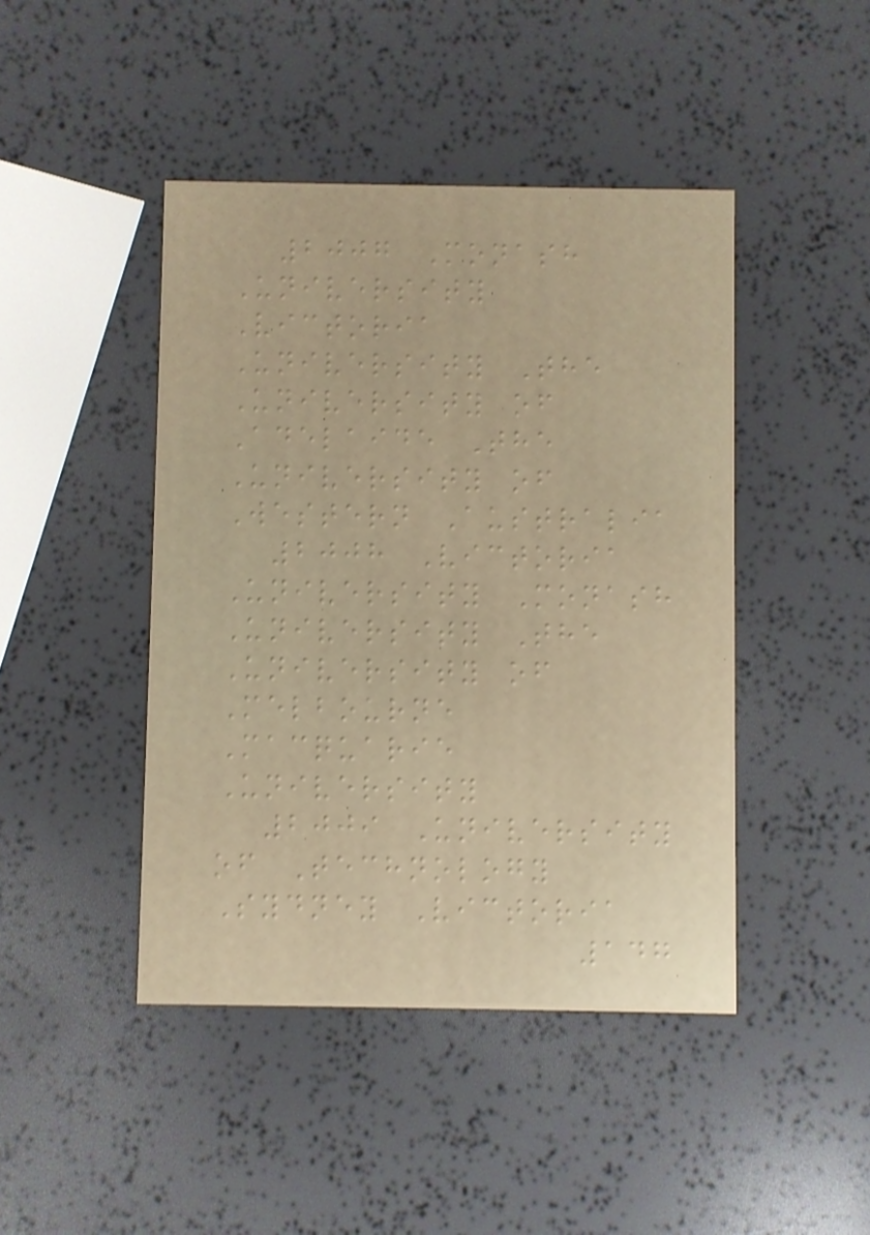2007 Monash
University
Victoria
University The
University of
Adelaide The
University of
Western Australia
2008 Victoria
University Monash
University The
University of
Melbourne
Macquarie
University
2009 University
of Technology
Sydney Victoria
147
